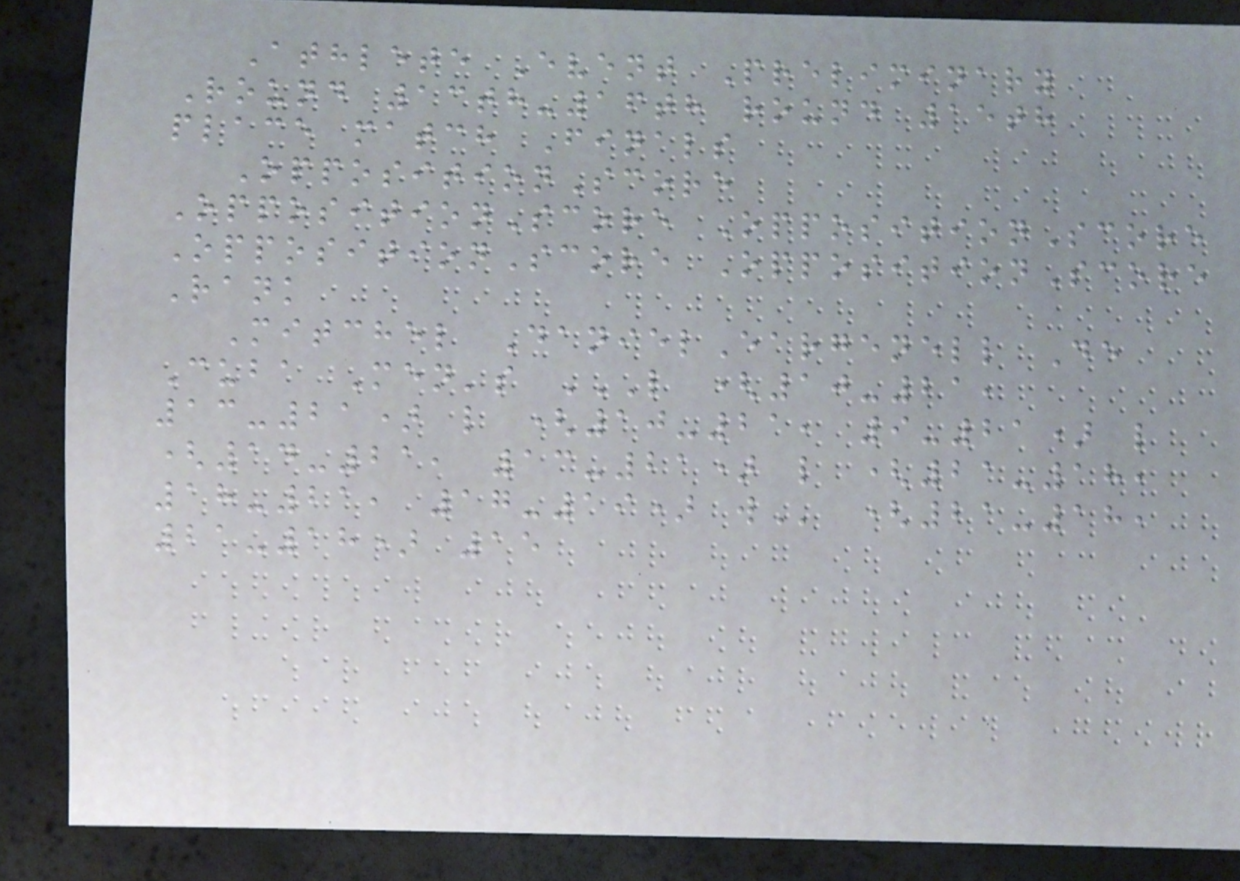Athlete Event Preliminary
Round 13th-16th round 15th
place match Finals
OppositionScore
OppositionScore OppositionScore
OppositionScore OppositionScore
Rank
Mitchel DanielEargenell De
Cuba Men's L (10-21,
13-21) L (10-21, 9-21) L
(14-21, 13-21) L (21-18,
18-21, 17-19) W (21-18,
21-18) 15
